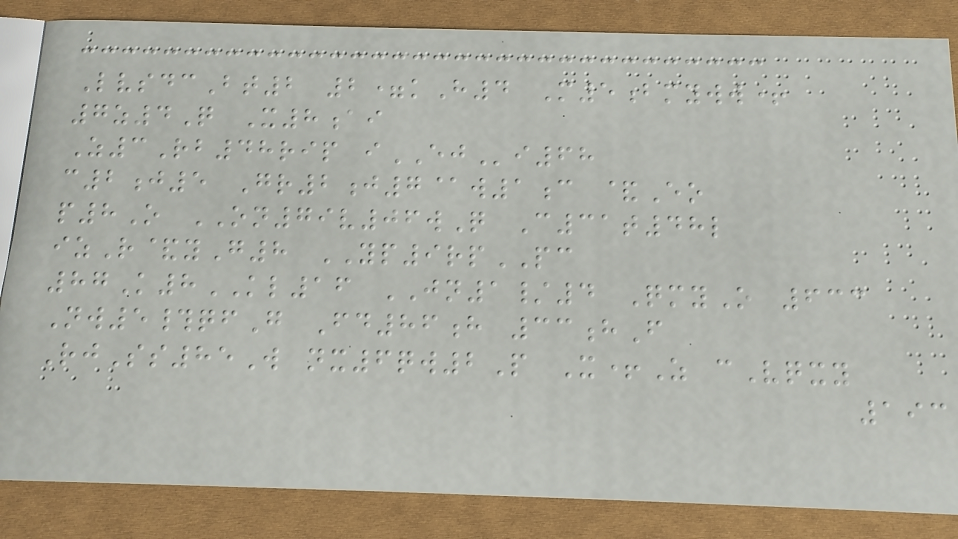LvsdcBt2 2=kH4 M5bmyww+
7z4Q X8ai
Z3Rb48rip iEJi68
c2j5 Gr2j7@w1c &Eo
p8O ON79v06wQ C31t48l
izR&yG8 YP9rpPC
87K8KL16 JN1/4 QmyO 633
Nw5#qfG Fd86h 33hF
RjSs85W nx6qw2P X+Z cVqxy
193
